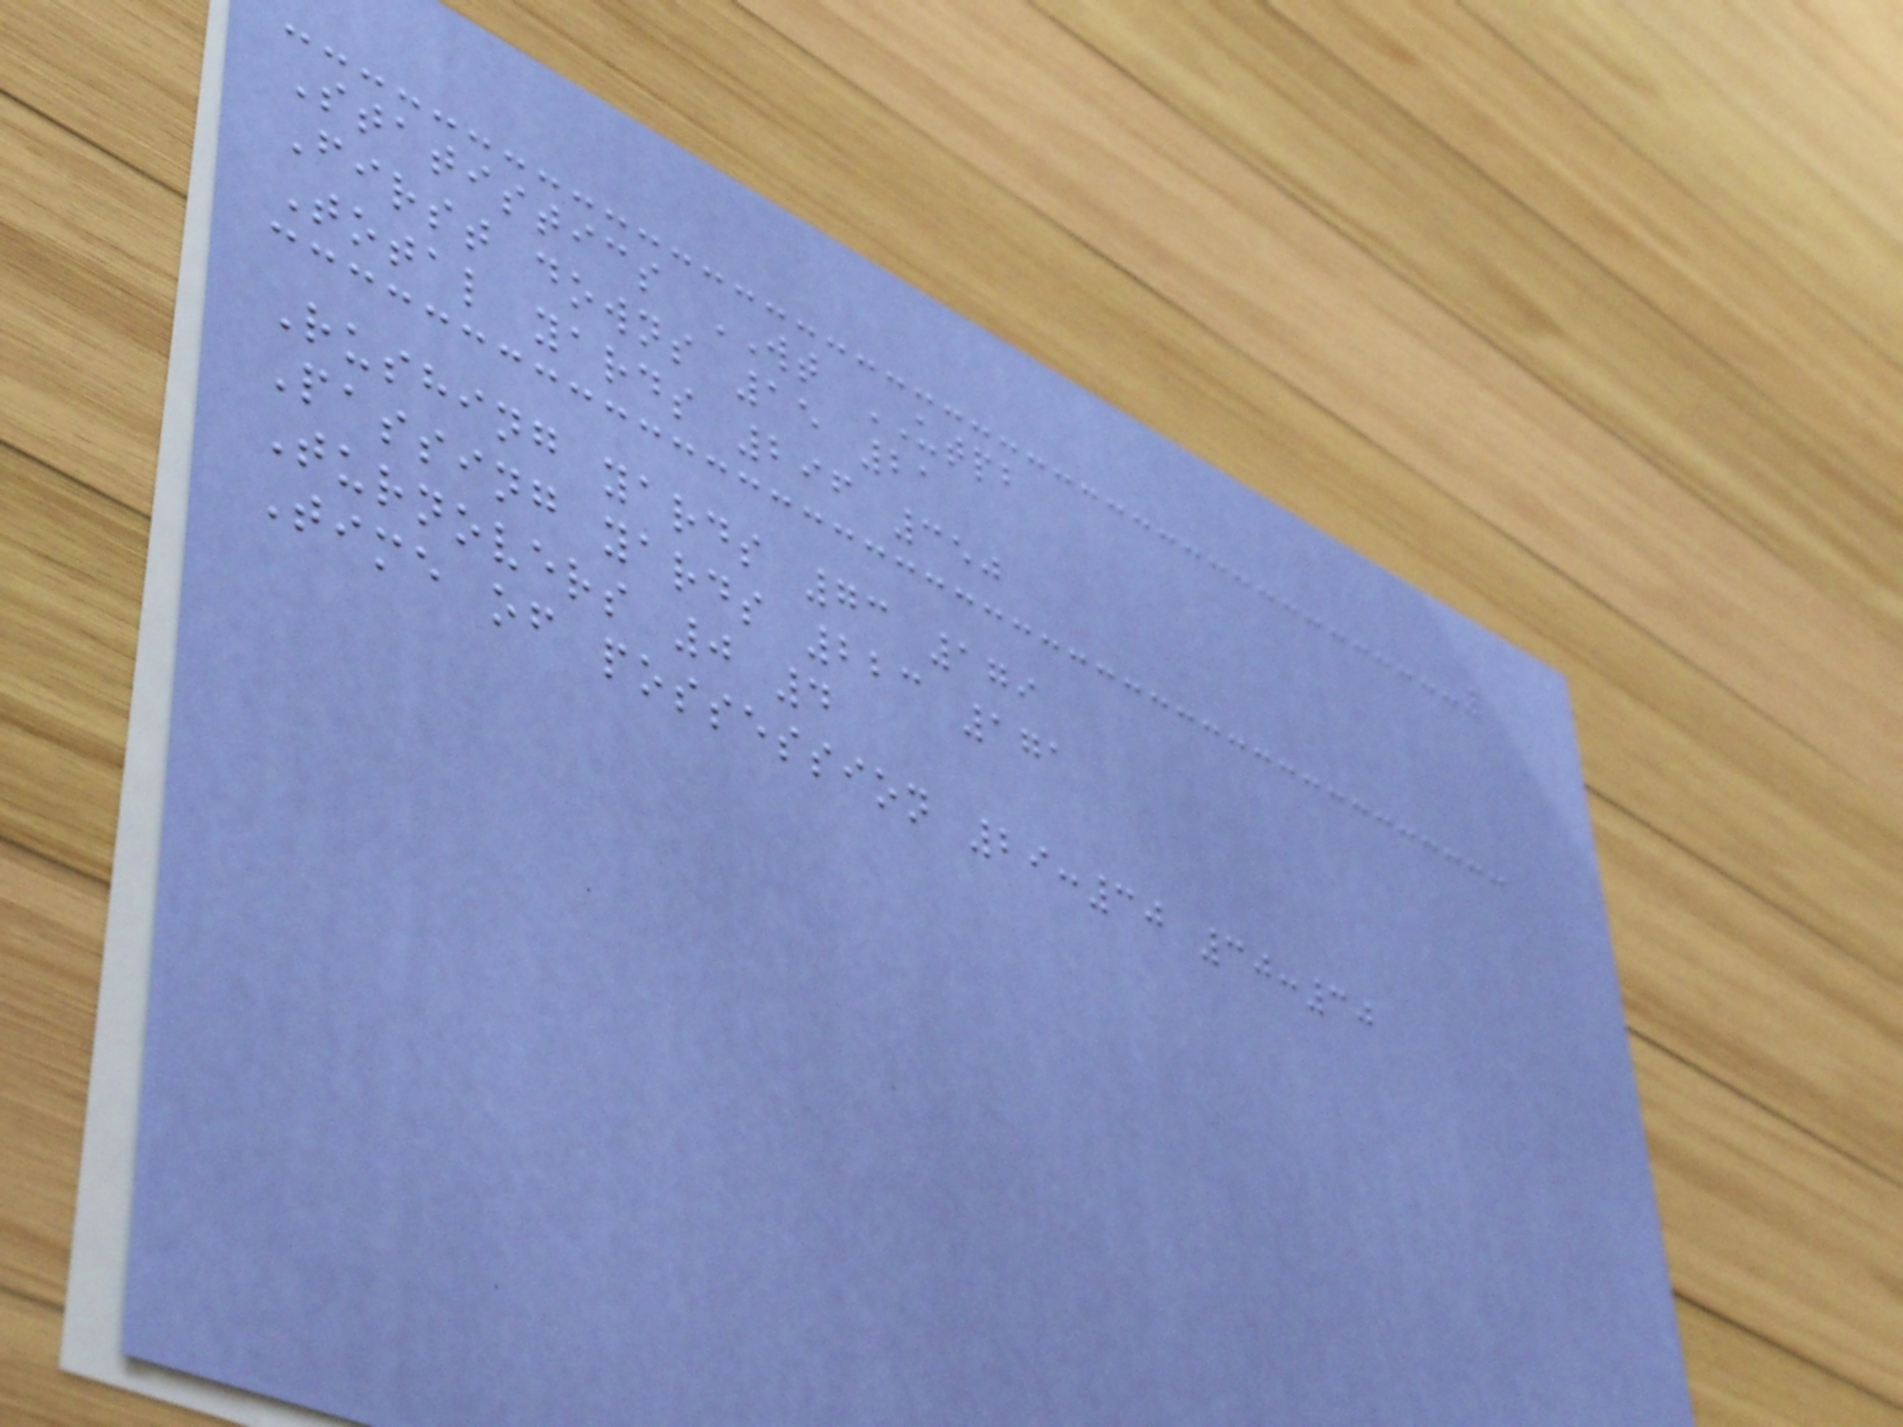Statistics WT UTPB
First downs 15 21
Total yards 296 350
Rushing yards 73 179
Passing yards 223 171
Turnovers 0 4
Time of possession 29:30 30:30
